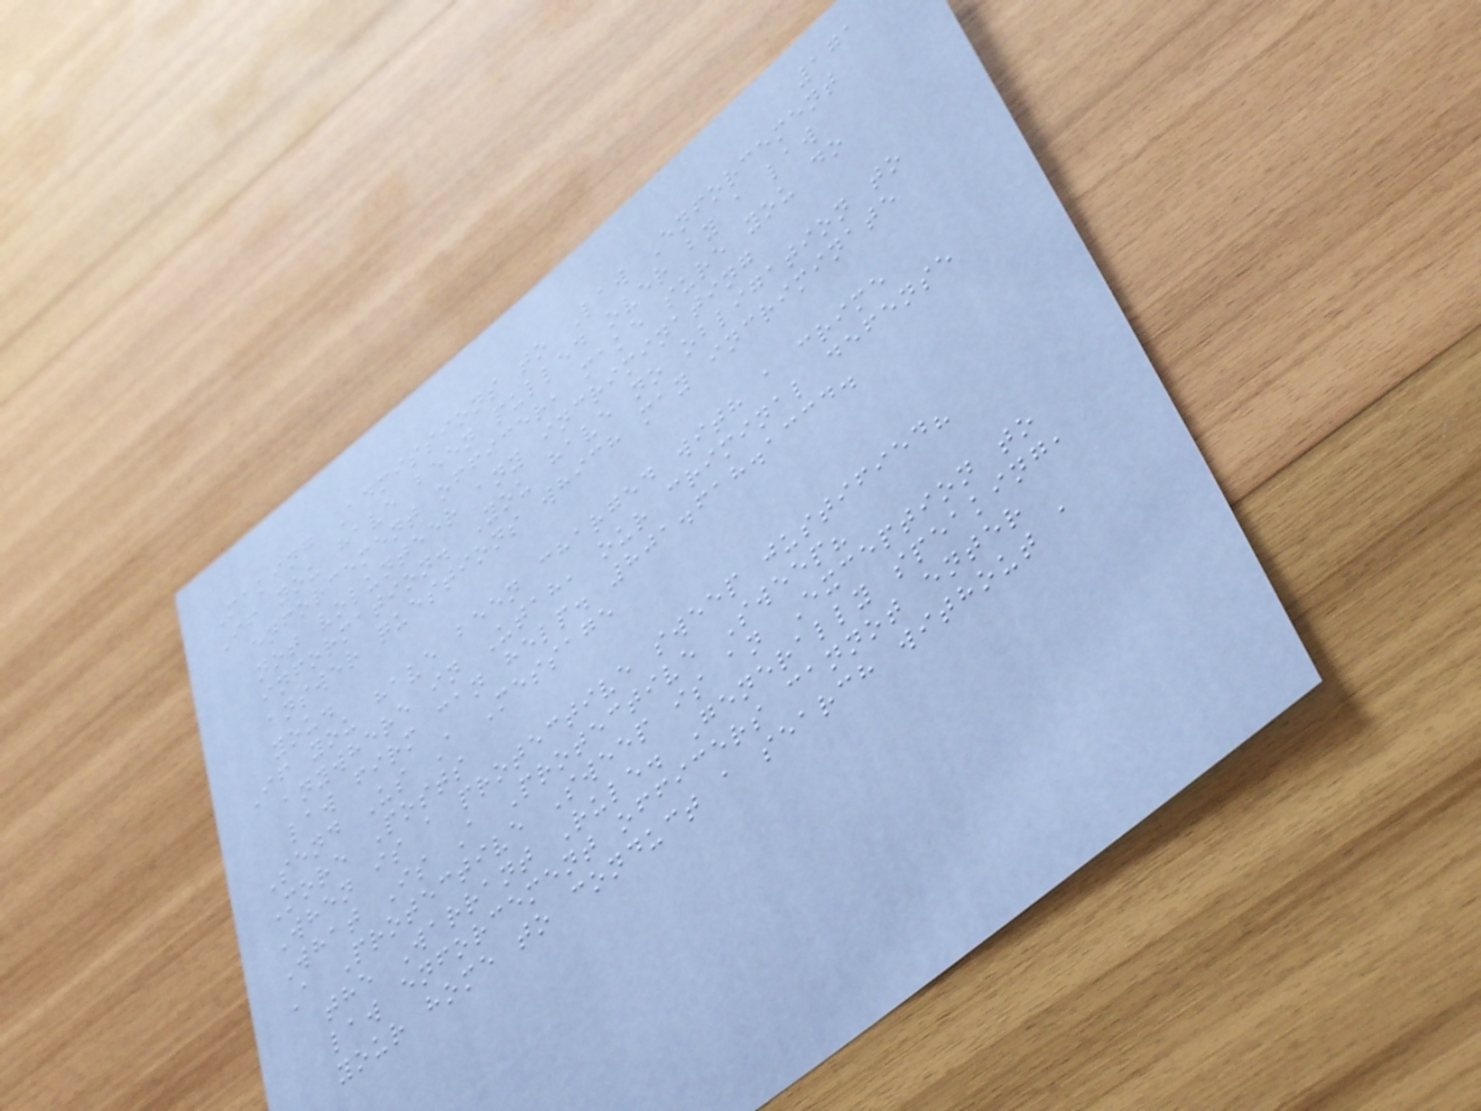171
Making Admissions to Law Enforcement
If you have been pulled over by a law
enforcement officer, make sure you do
not volunteer any incriminating
information. You have no obligation to
answer questions which may incriminate
you.
If you have been charged with a crime
anywhere in Utah, our criminal defense
law firm can help. 801.618.1334.
Send Us A Message
More Posts
When is a protective sweep justified?
What Is A Protective Sweep?
A Protective Sweep is an Exception to
the Warrant Rule. Generally speaking,
law enforcement officers cannot enter
your home to conduct a search without a
